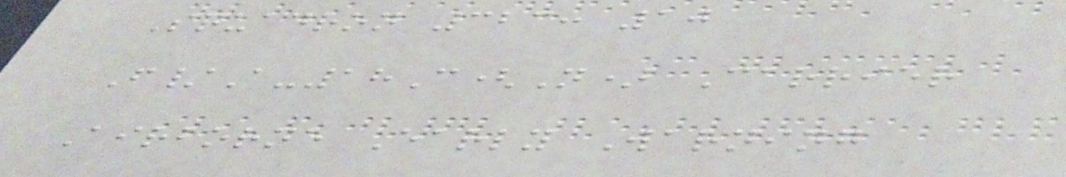Squadron 323: 10
F/A-18C(N) Carrier
Airborne Early Warning
